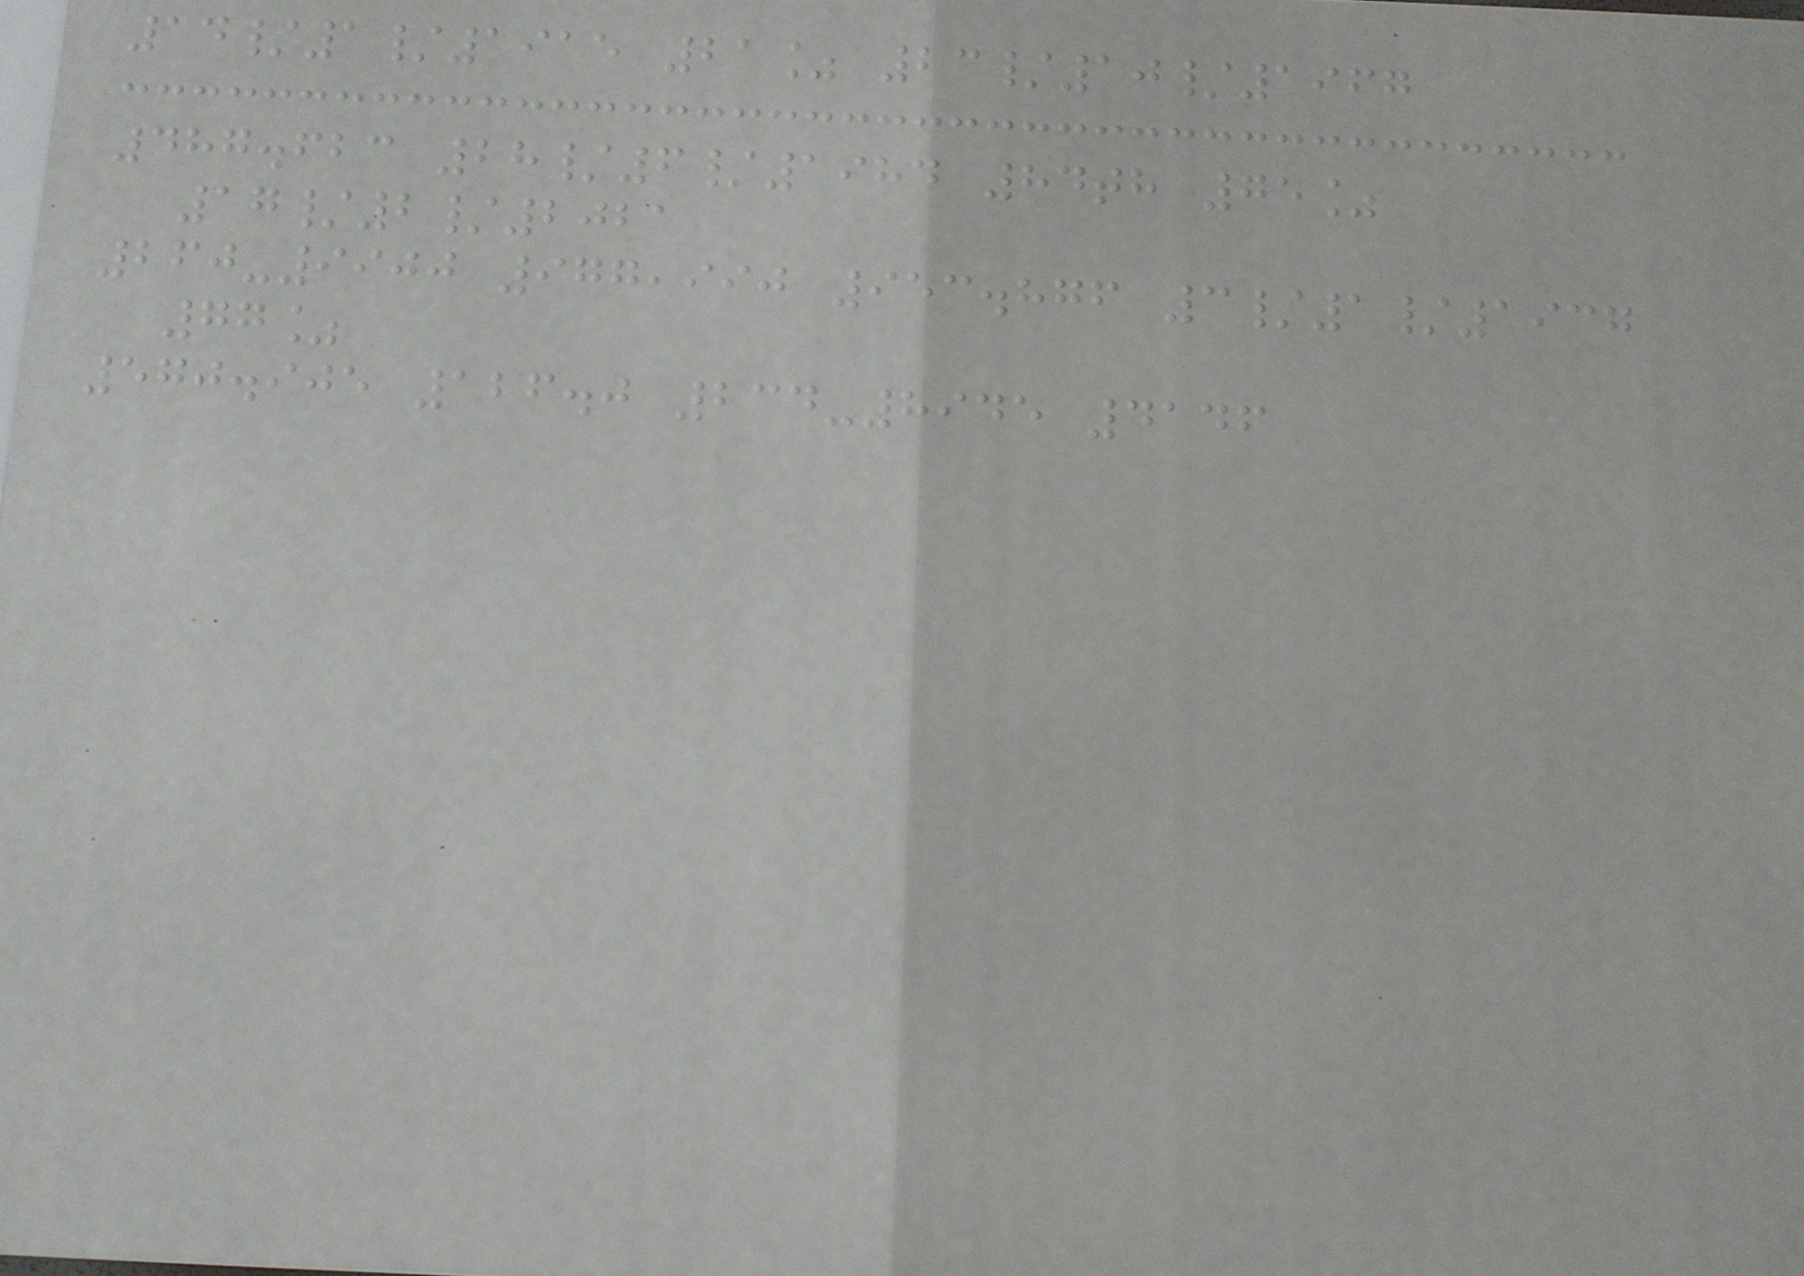14/1/1915 21% 23/10/1967
487.623 28/6/1984 84th 75%
17/2/2021
260-9900 977,990 953.876 3/1/1937
77%
570.905 126.0 234-8945 4146
